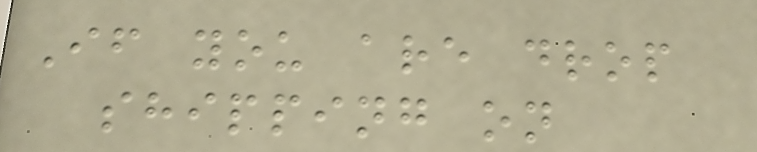If you are drop
shipping on
